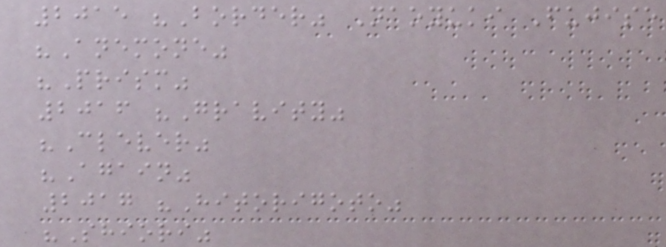2015 "Border" Naoyuki Fujise
"Anemone"
"Prism"
2016 "Gravity"
"Clever"
"Again"
2017 "Hitorigoto"
"Shiori"
